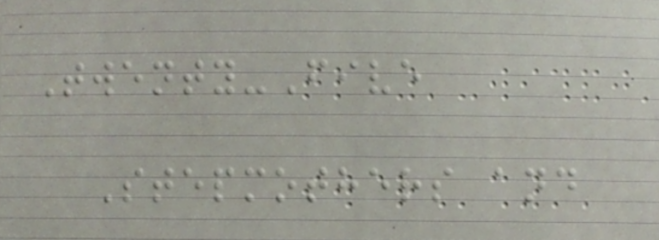Twenty-Five
Stepmothers and
